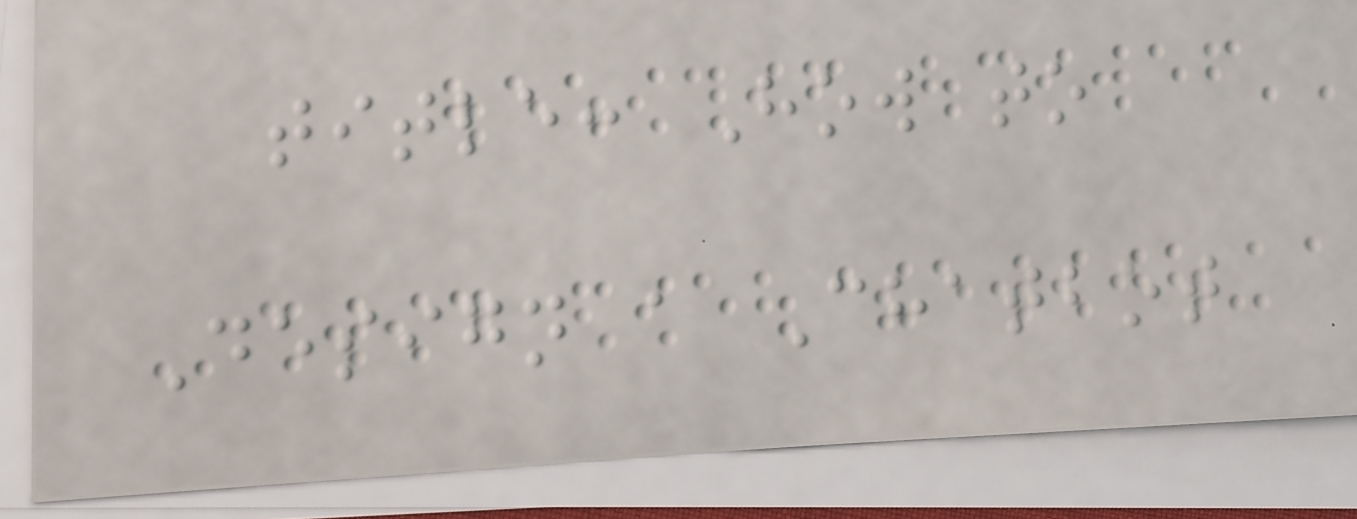title: How to
Design a Chatbot
